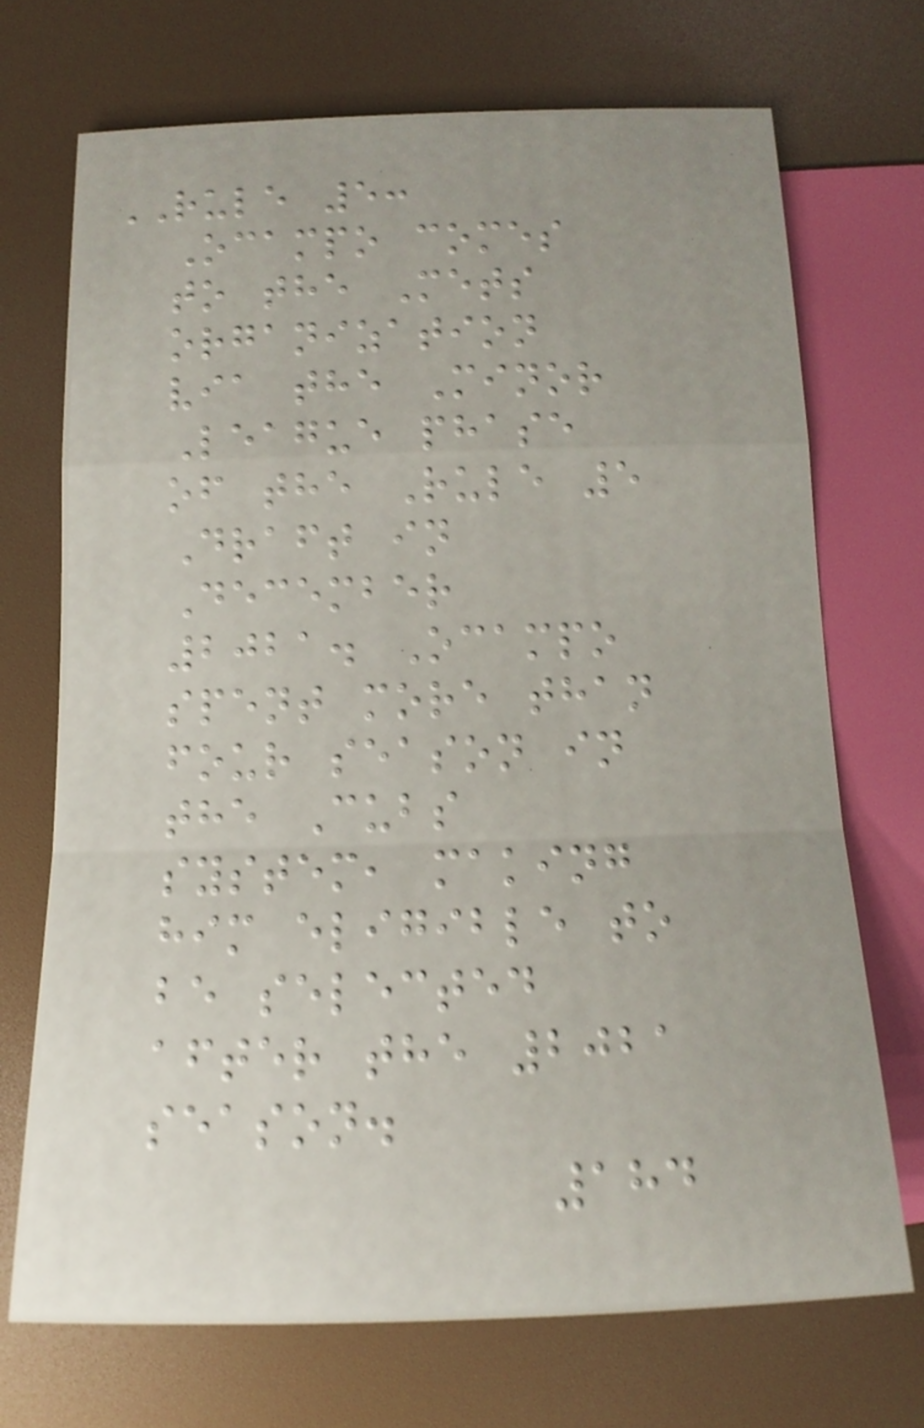RULE 5:
Ocampo comes
to the Mets
organization
via the Minor
League phase
of the Rule 5
Draft in
December
2021. Ocampo
spent more than
four season in
the Cubs
system, making
him eligible to
be selected
after the 2021
season.
184
